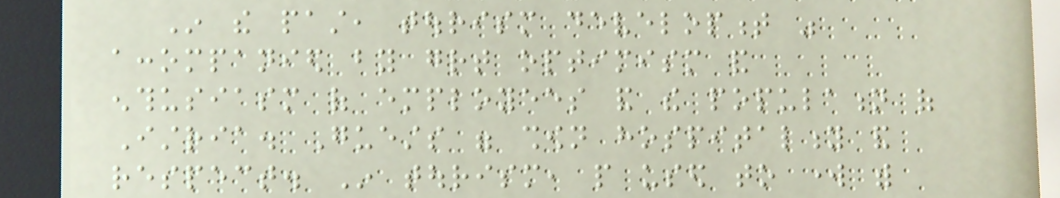In the past, tourism development was
accompanied by great optimism and
enthusiasm of employees and the population of
Istria. Guests were shown hospitality and
respect. In tourism, people used to work with
